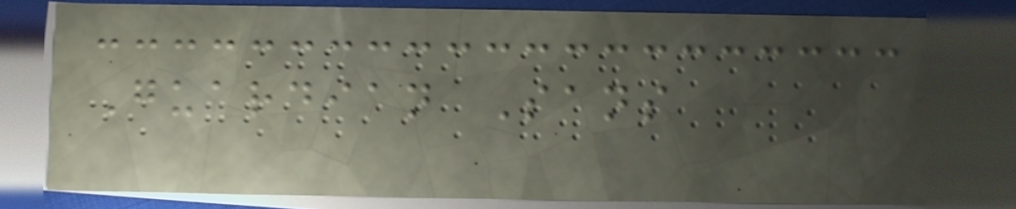Guardian Sans
